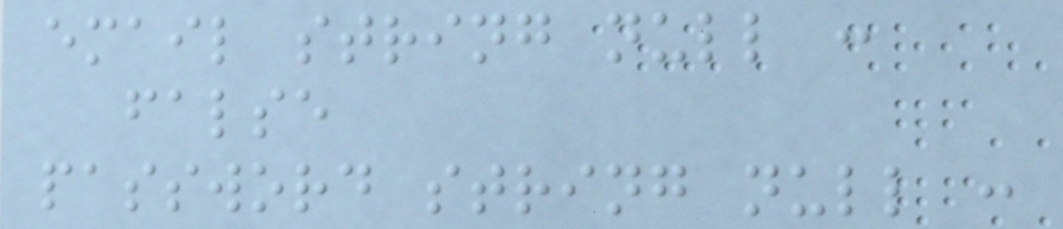email string null :
false
password string null :
